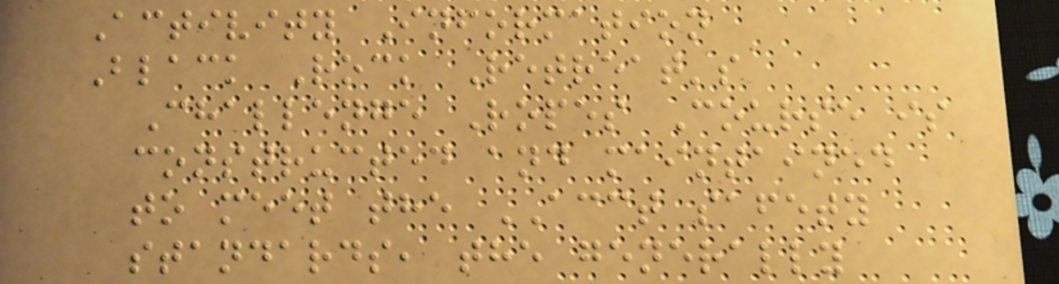Activity Information
Black Rock Retreat's
Challenge Ropes Course is
constructed and maintained
to meet the ACCT safety
standards, the generally
